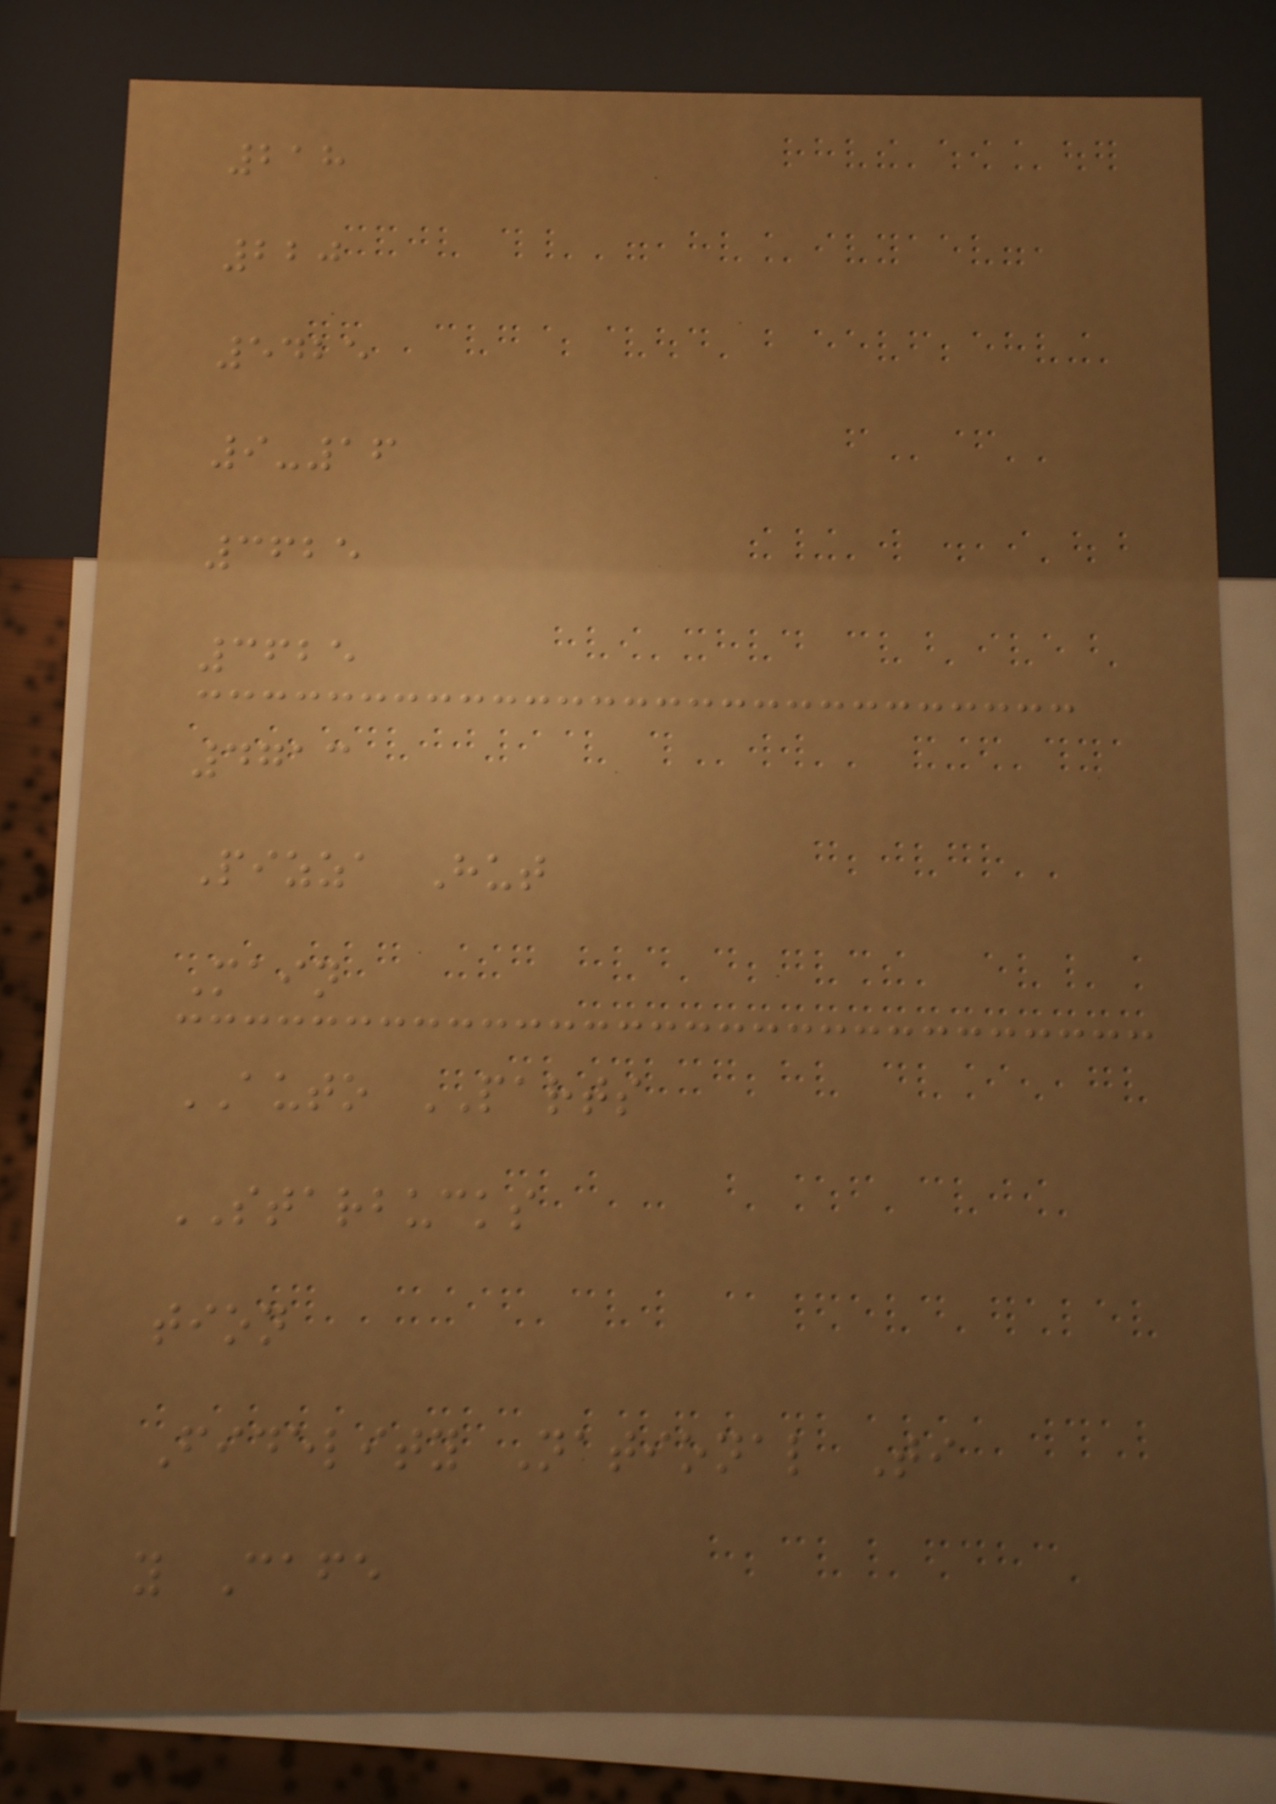218
220
5425
9-16
3625
3625
4713
Pizza Hut
Main
AUTO PARTS
STARBUCKS
tion
Fidelity National Ti
y Cafe
